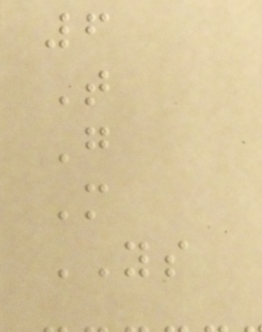6
T
G
M
YS
